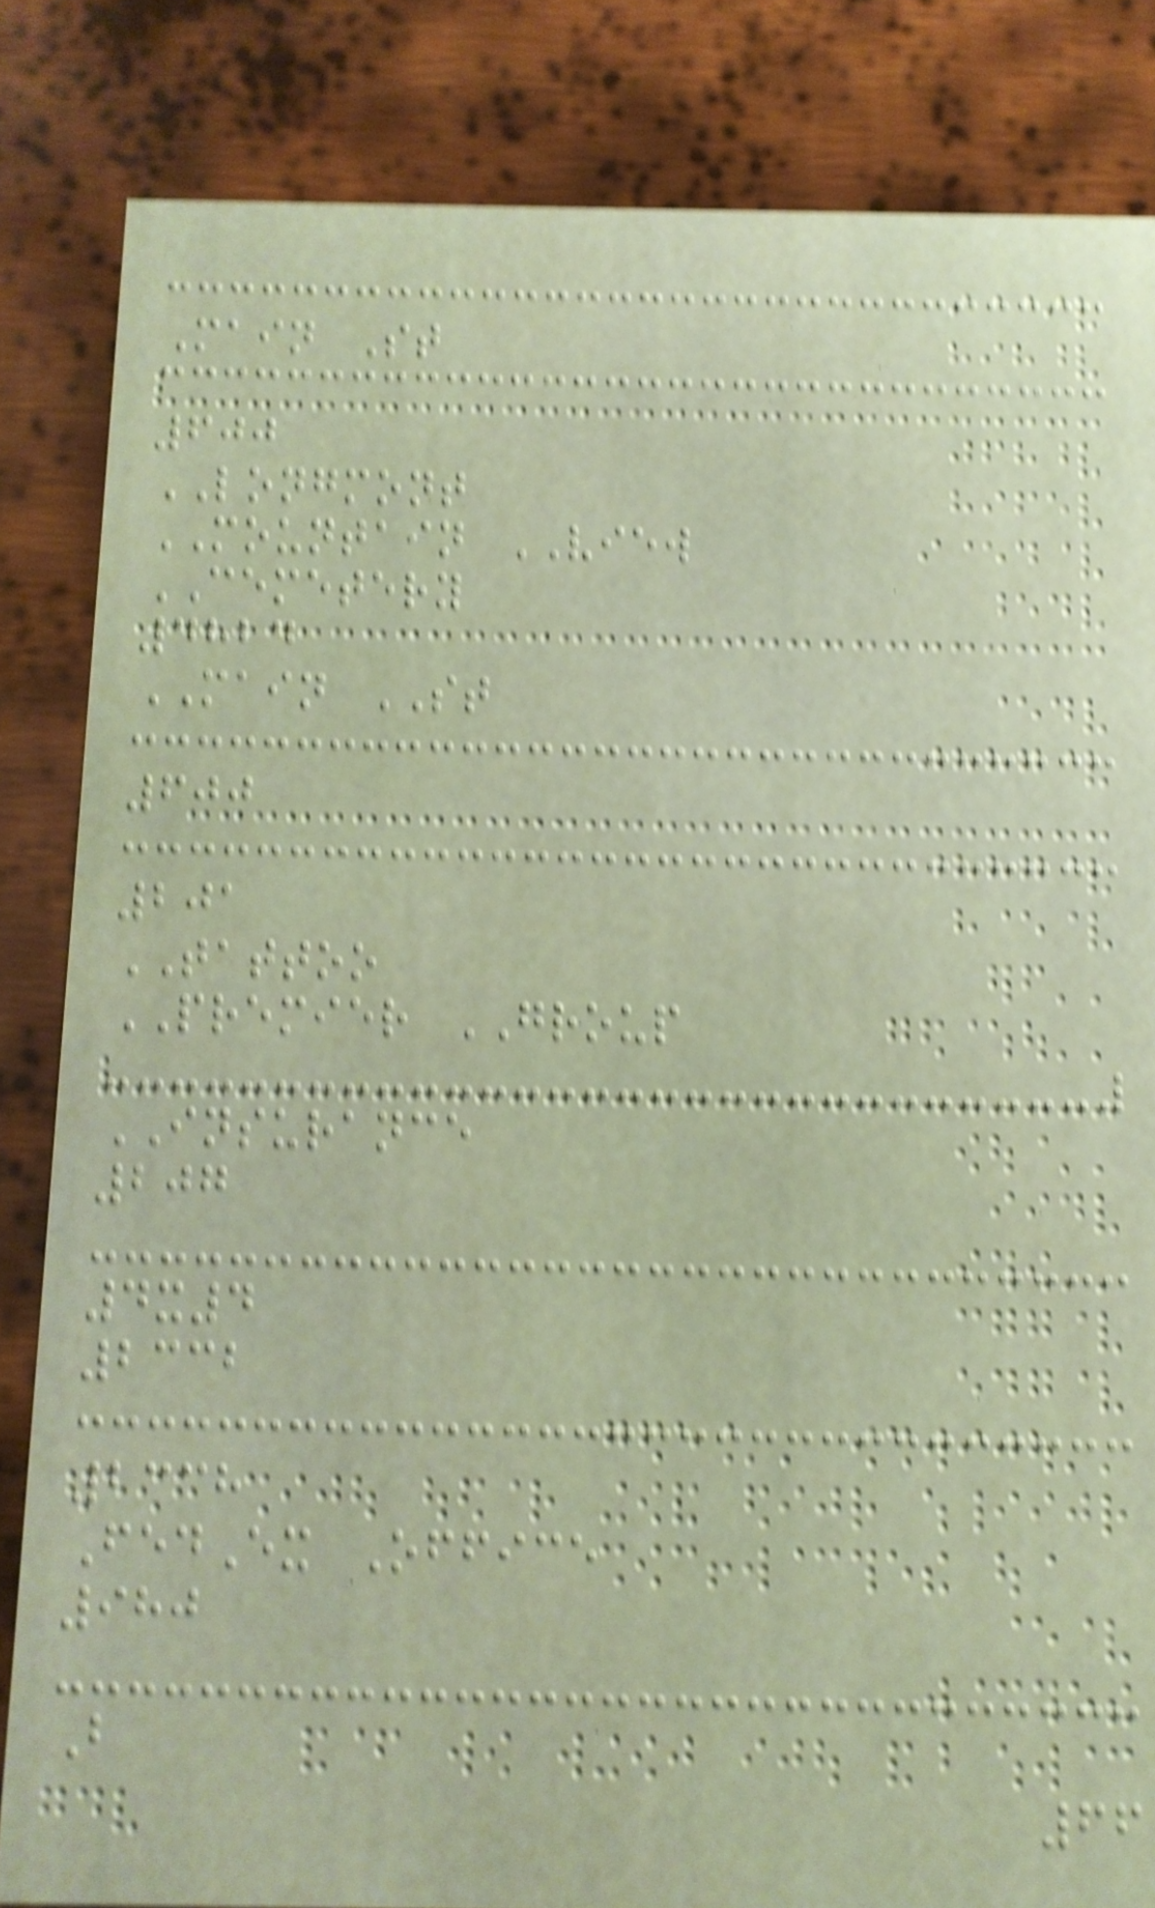Main St
600
LONGMONT
MOUNTAIN VIEW
CEMETERY
4824
MAIN ST
600
201
TATTOO
PREMIER GROUP
INSURANCE
207
4x4
2332
2338
FedEx Office
980
B
66
